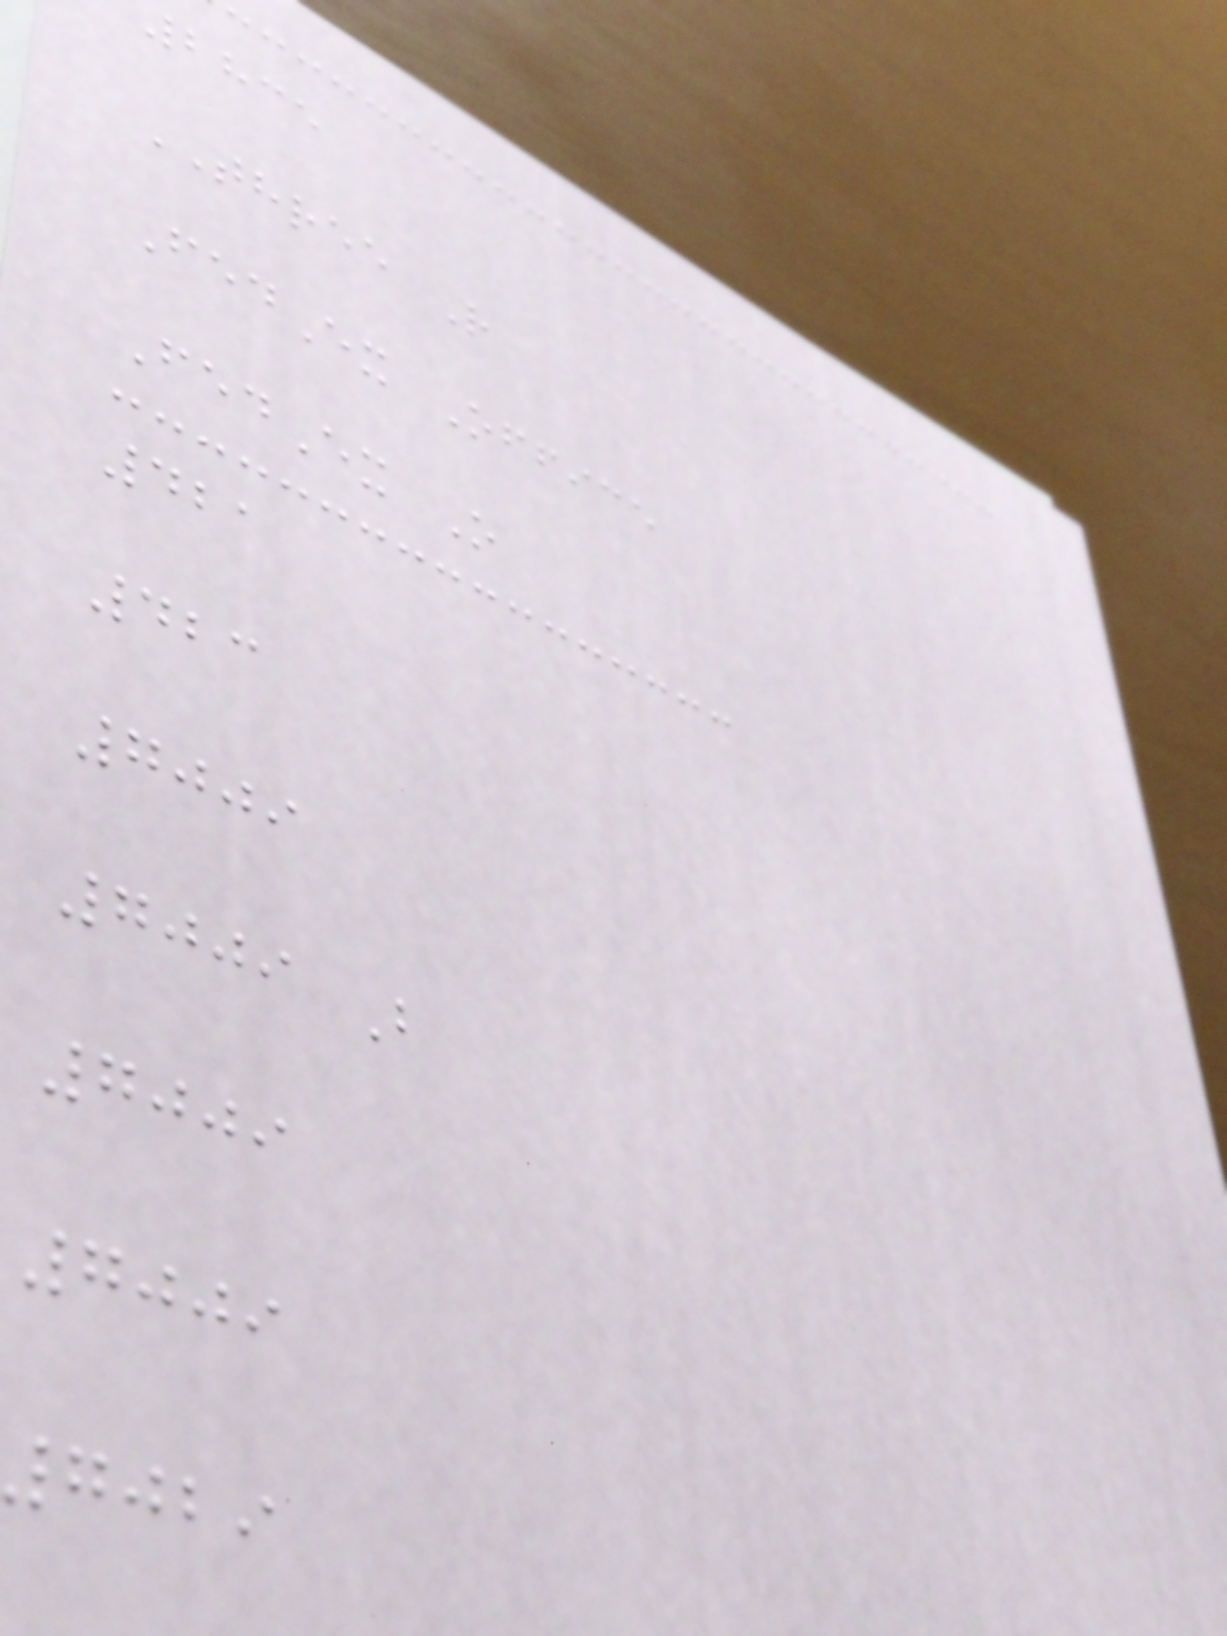2835
THREE R
FedEx Office
FedEx O
421
423
7009
7009 B
7009
7009
gjbi
